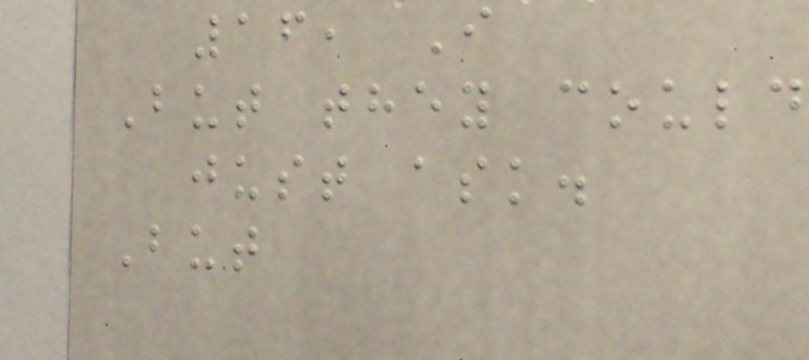16, I
But they could
just ask.
But
